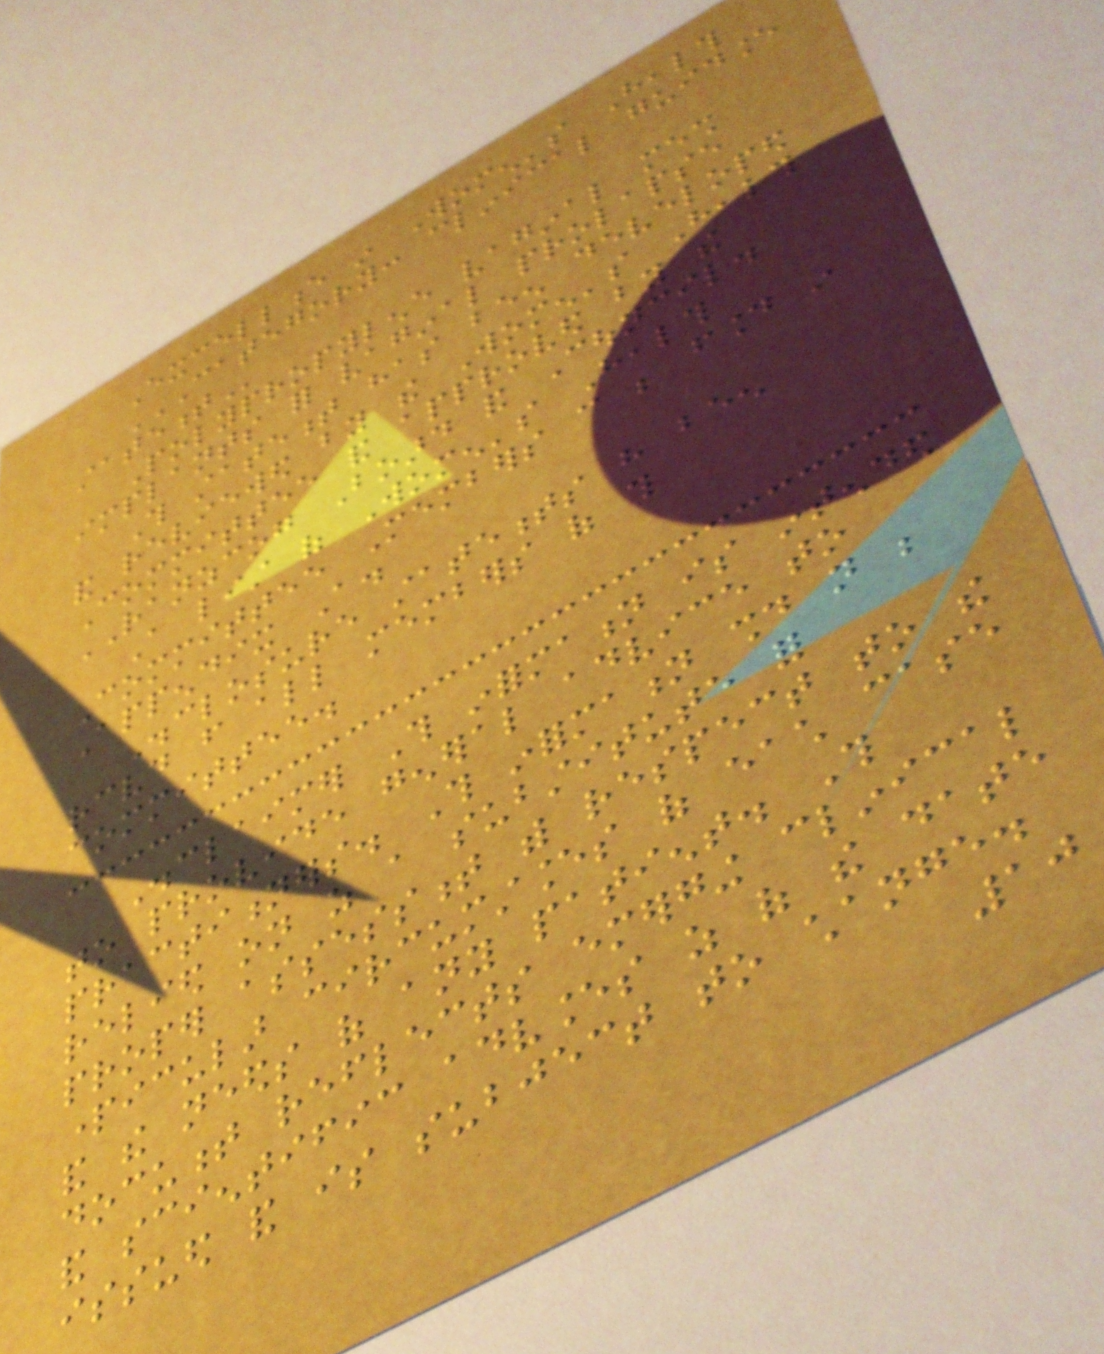Excellence in Women's Health
CATEGORY: CLINICAL GUIDANCE
STATEMENT
Polypropylene vaginal mesh
implants for vaginal prolapse
This statement has been developed
and reviewed by the Women's Health
Committee and approved by the
RANZCOG Board and Council.
A list of Women's Health
Committee Members can be found in
Appendix A.
Disclosure statements have been
received from all members of this
committee.
Disclaimer This information is intended
to provide general advice to
practitioners. This information should not be
relied on as a substitute for
proper assessment with respect to the
particular circumstances of each case
and the needs of any patient. This
document reflects emerging clinical
and scientific advances as of the date
issued and is subject to change.
10
